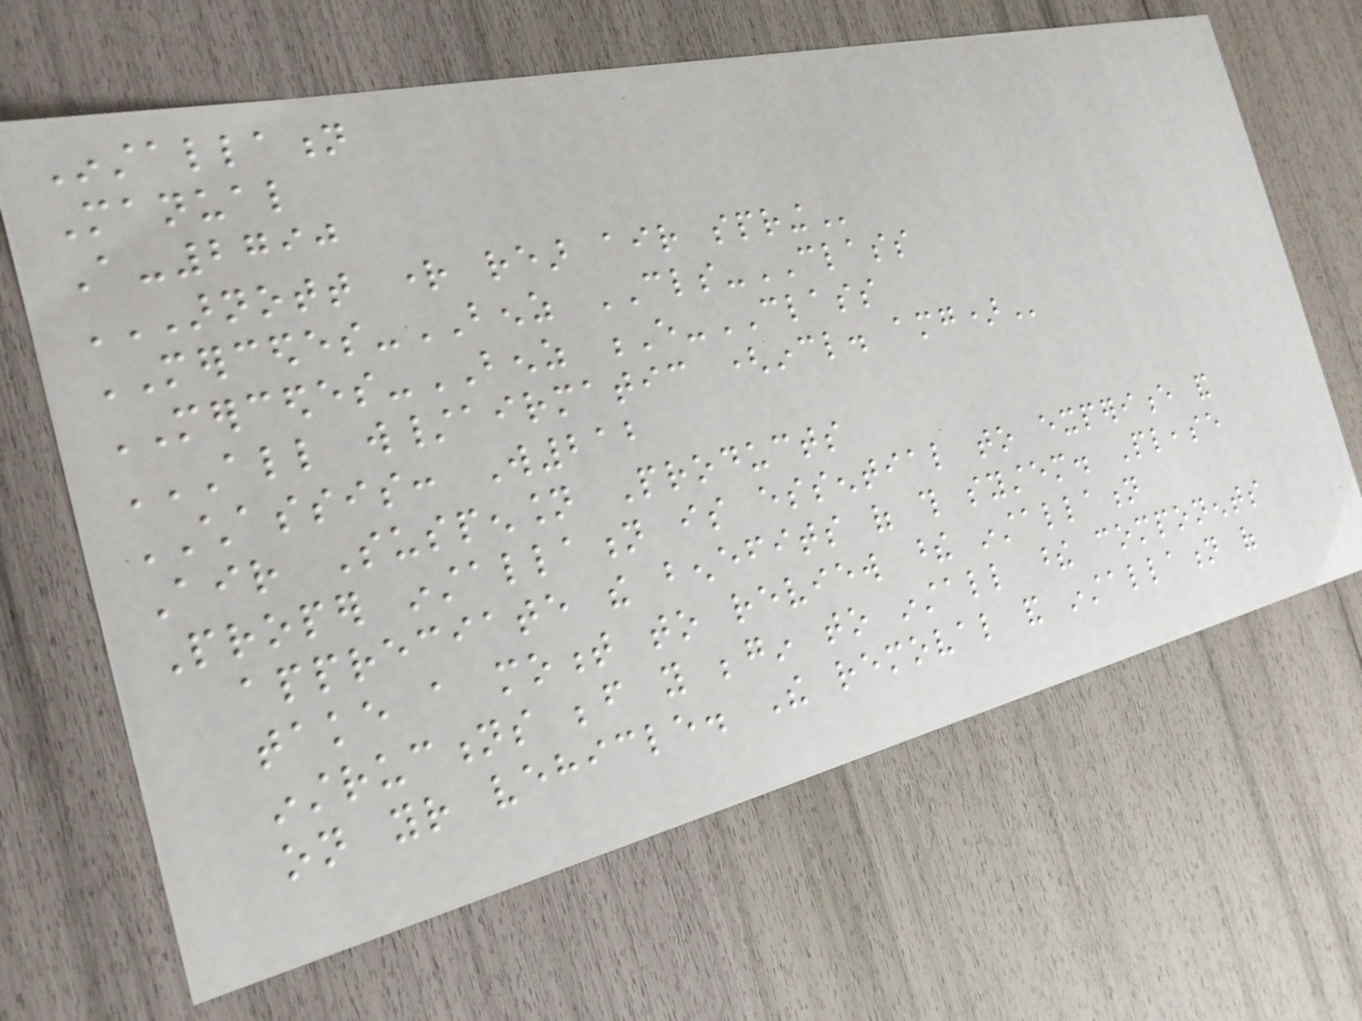Installation
Manual
A-2790
ARNOTT RIGHT REAR AIR SPRING
MERCEDES-BENZ CLS-CLASS
MERCEDES-BENZ E-CLASS
ALL W/AIRMATIC (INCL. AMG)
CHASSIS: W212
Air Suspension Products
Proper installation is essential to experience and
appreciate the benefits of this system. Please
take a moment to review these installation
instructions before you begin to install these components
on your vehicle. The removal and installation of
